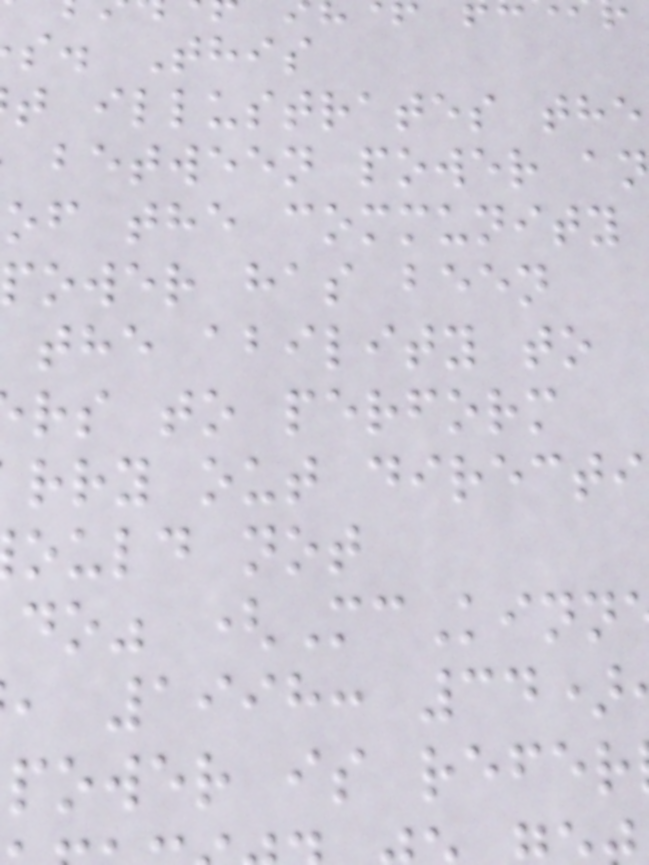s. This
t illustrates the
between power a
of the community
power has been
the ability to
rs to perform
rry out directi
ould not
do" (McKinn
, 1998: 34)
power is refer
